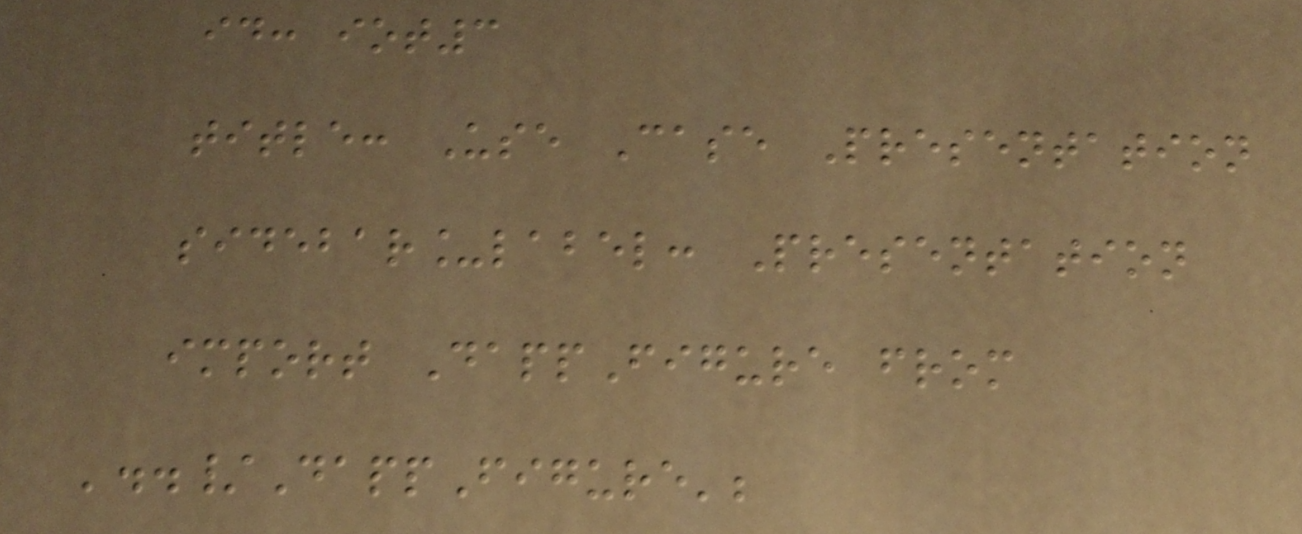id: iot3
title: Use Case Presentation
sidebar_label: Presentation
import DappFigure from
'../DappFigure';
